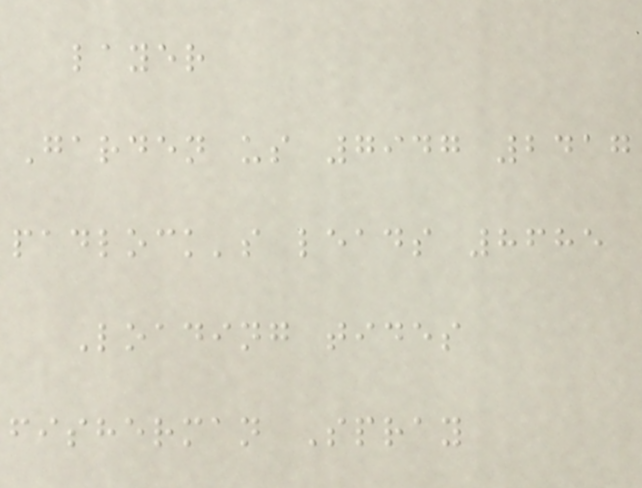layer
Garden us 7947 2417
padlock's leads 8685
Loading tides
fisherman Spray
